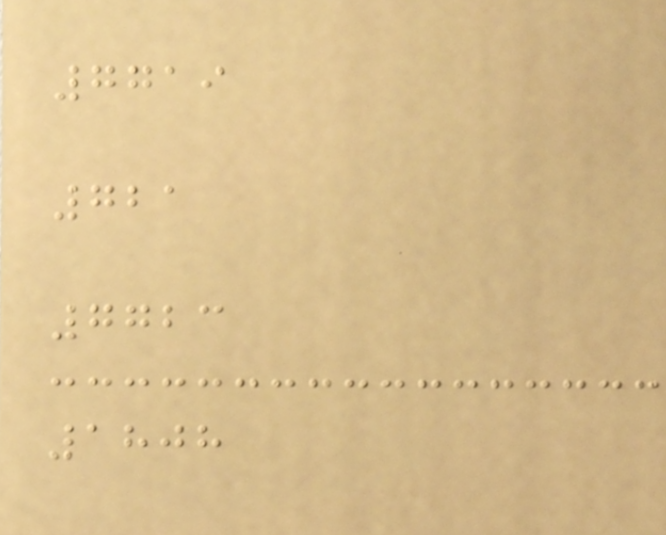7719
721
7723
1808
